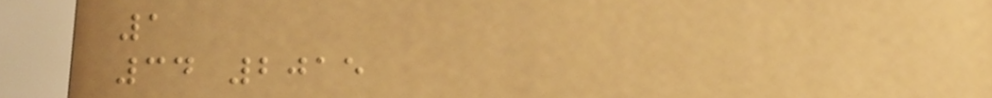1
34 2015
